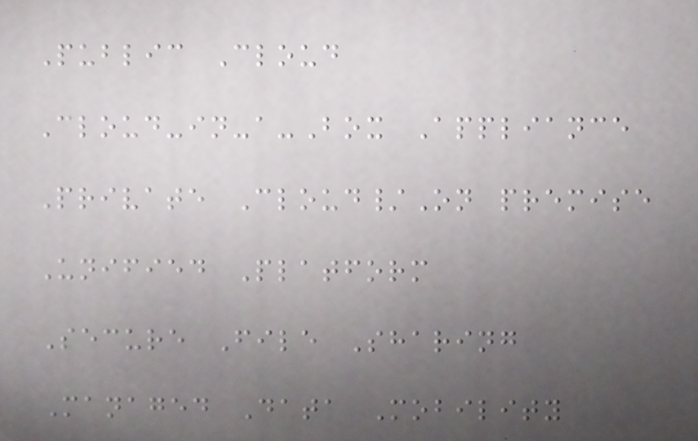Public Cloud
Cloud-in-a-Box Appliance
Private Cloud/On premise
Unified Platform
Secure File Sharing
Managed Data Mobility
